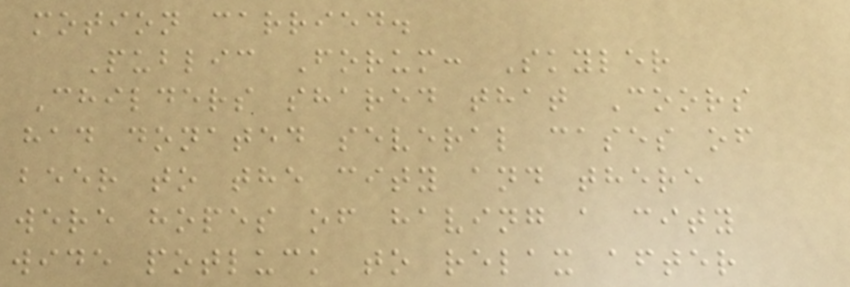motion carried.
Public Forum: Skyler
Childers shared that Coors
had donated several cases of
beer to the city and there
were hopes of having a city
wide potluck to relax after
